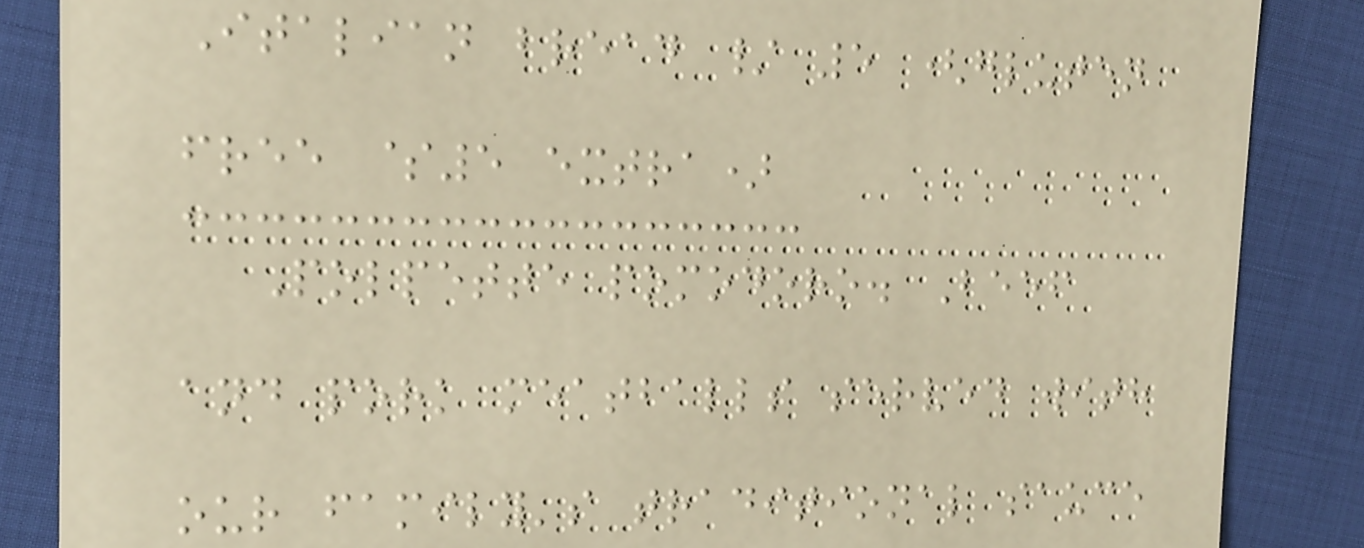Italian bread / 5 (gluten
free $5 extra)
Polpette pomodoro. Beef
and pork meatballs served with
our family's traditional sauce
